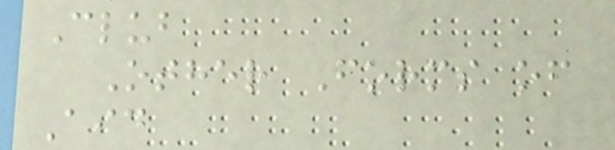Club
Other Forms of
Aid
